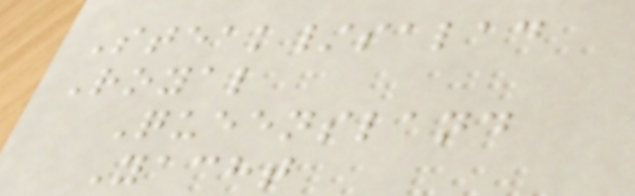Steak/salad
Royal
Queensland
Yacht
